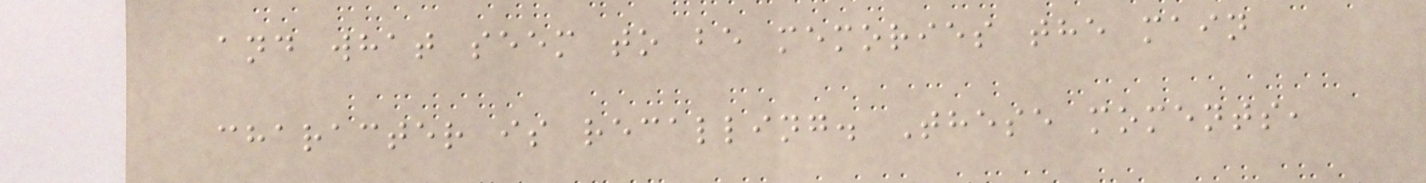and what seem to be memories the main
character is recalling. These moments,
